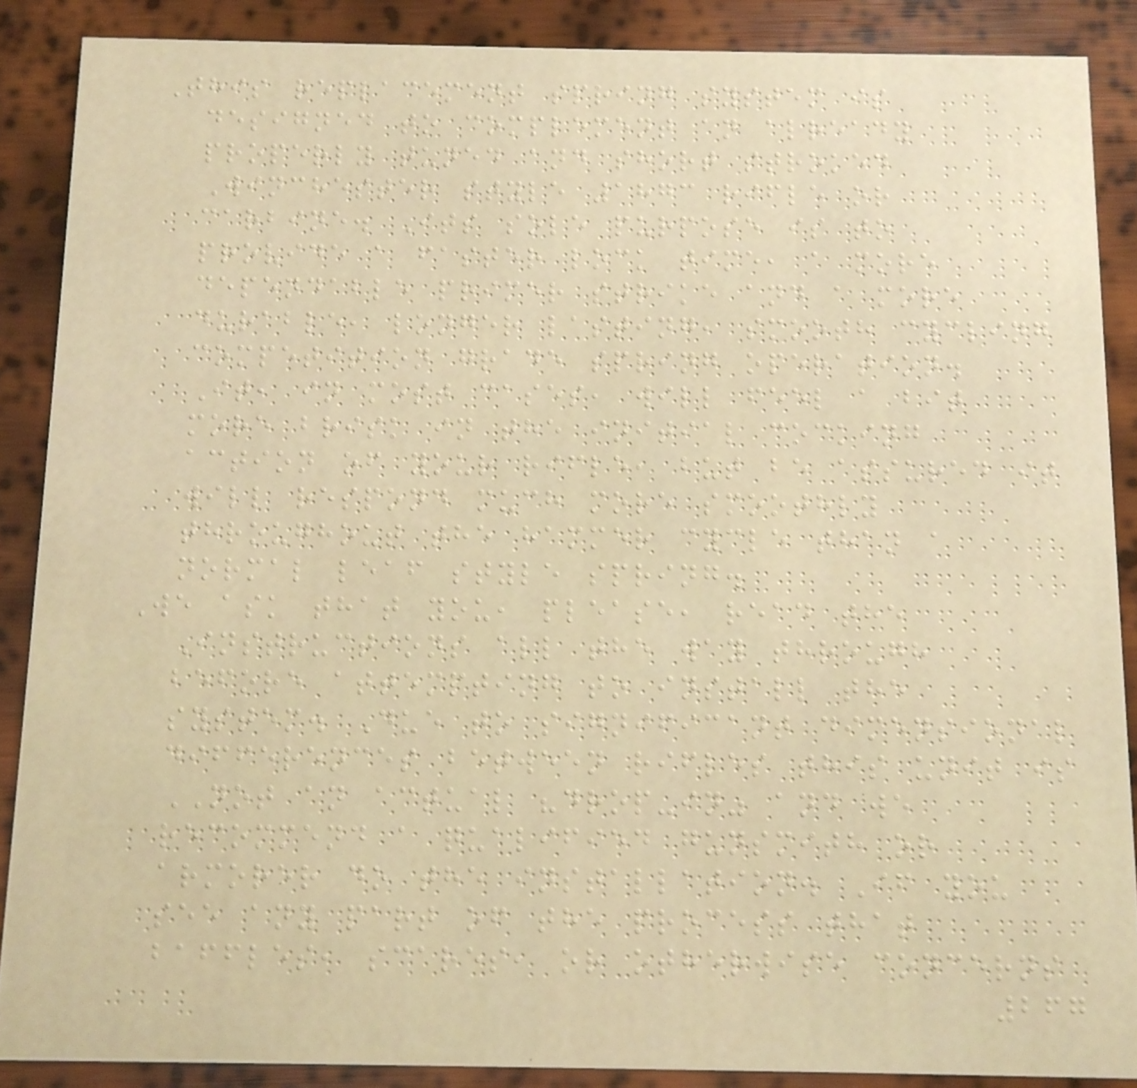This replacement spring system is
designed to complement an already
properly tuned and short stroked
Winchester style 1873 rifle or
carbine. Its sole purpose is to
provide a faster lock time, a more
dependable primer strike and a more
durable, longer lasting, smooth cycling
competition grade spring operation.
It, in most cases, will feel a bit
more brisk in the initial cocking
action of your rifle, but be assured it
will respond much more smoothly
throughout the hammer cycle than a
normal leaf style spring.
We ask that you, please, read the
Instructions all the way through
before attempting to install the
system. Due to significant dimensional
differences between rifles this unit is
NOT an actual "drop-in" and we
recommend a qualified gunsmith or
armorer do the installation. If you
see any part of the process that
baffles, scares, or otherwise concerns
267
